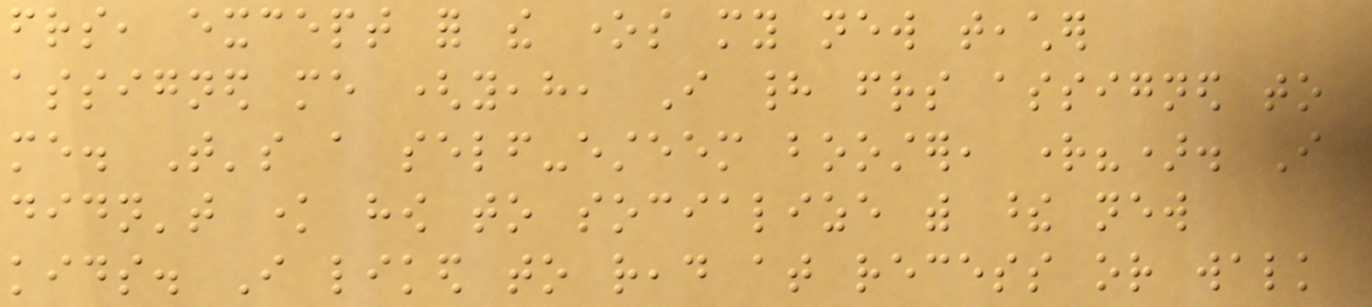friends, except for the ones my new teacher
assigned me (yeah, I had friends assigned to
me. That's a self-esteem booster, right?). I
didn't know how to socialize with these new
kids. I liked to read at recess or walk
